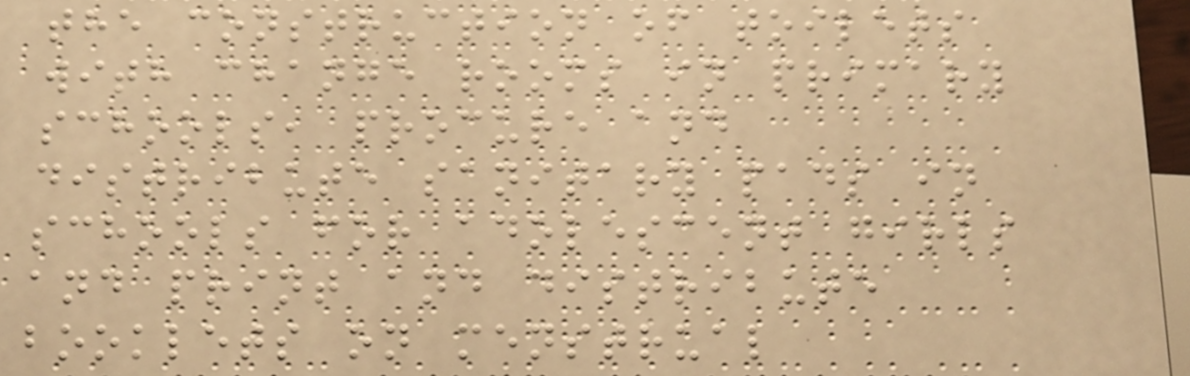the construction of toilets
with change rooms in primary
schools, procure and
distribute sanitary pads in
schools for adolescent girls
and print and distribute
booklets on menstrual
